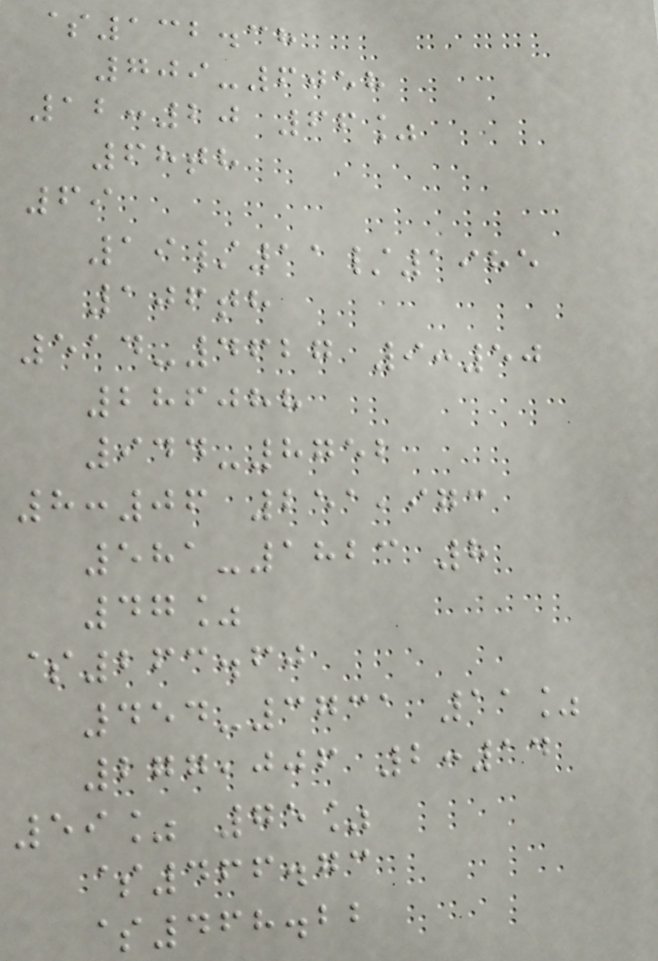$132.38
709-6058
12:20 66%
68th
69
19/11/1985
106th
514-4627 9:50
286088
944-8752
8:06 251,973
581-1823 8
47%
$263.60
454-3731 11%
277,006 2:14
59% 75%
$466.73
$468.22
